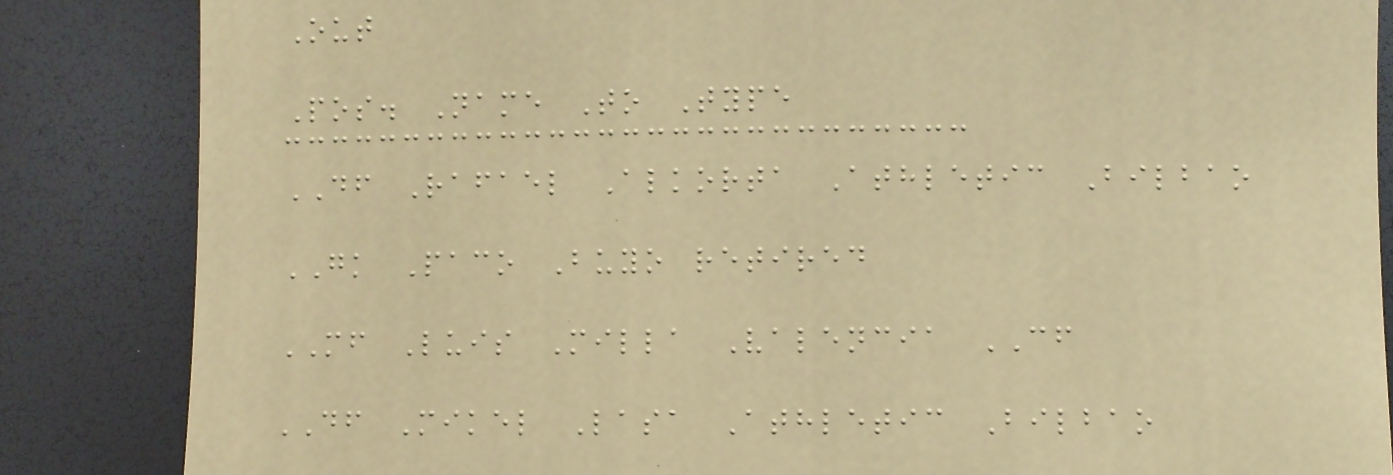Out
Pos. Name To Type
DF Rafael Alkorta Athletic Bilbao
GK Paco Buyo retired
MF Luis Milla Valencia CF
DF Mikel Lasa Athletic Bilbao
